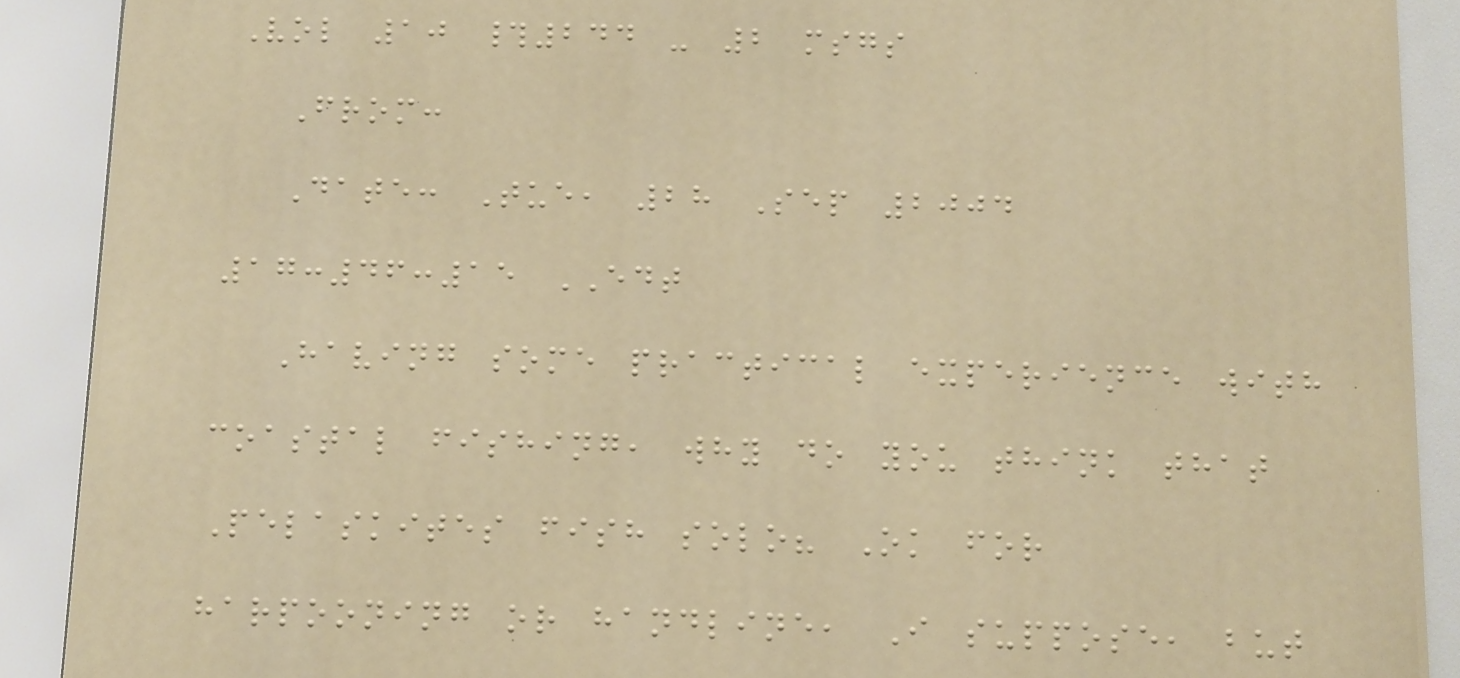Vol 10 #244 - 2 msgs
From:
Date: Tue, 28 Sep 2004
17:46:15 EDT
Having some practical experience with
coastal fishing, why do you think that
Pelaskites fish solo? Ok for
harpooning or handline, I suppose, but
